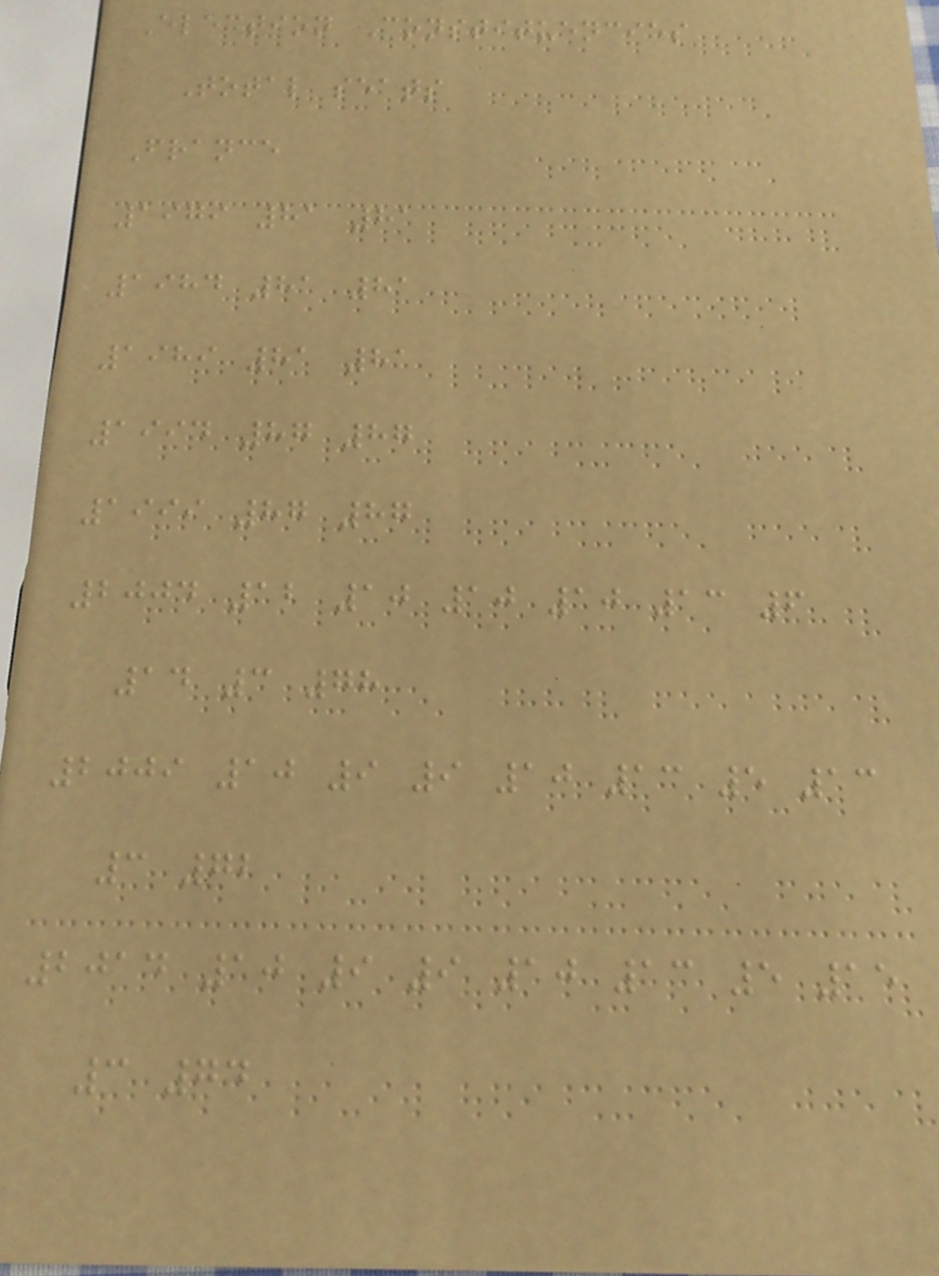Election Constituencies
Total seats
France
1979 81 81
1984 81 81
1989 81 81
1994 87 87
1999 87 87
2004 12 10 10 10 13 6
14 3 78
2009 10 9 9 10 13 5 13
3 72
2014 10 9 9 10 13 5 15
3 74
